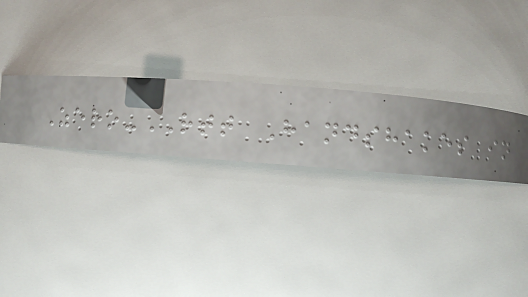Zero-RTT Handshakes in
